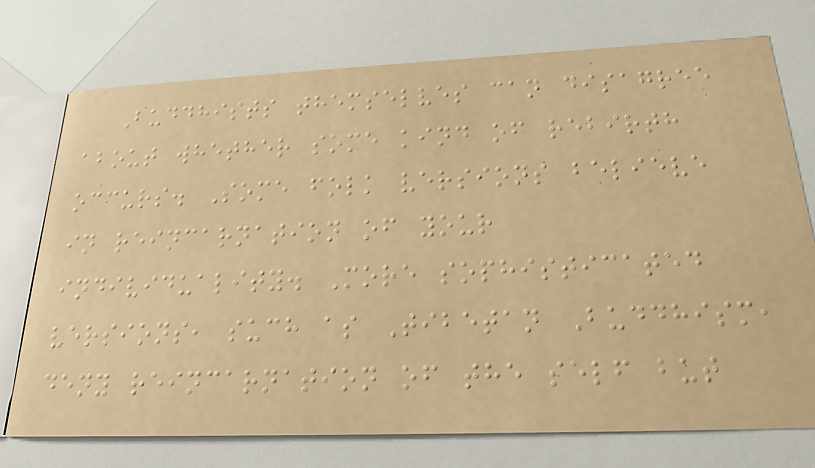Buddhists themselves can disagree
about whether some kind of rebirth
occurs. Some folk versions believe
in reincarnation of your
individuality. More sophisticated
versions, such as Tibetan Buddhism,
deny reincarnation of the self but
